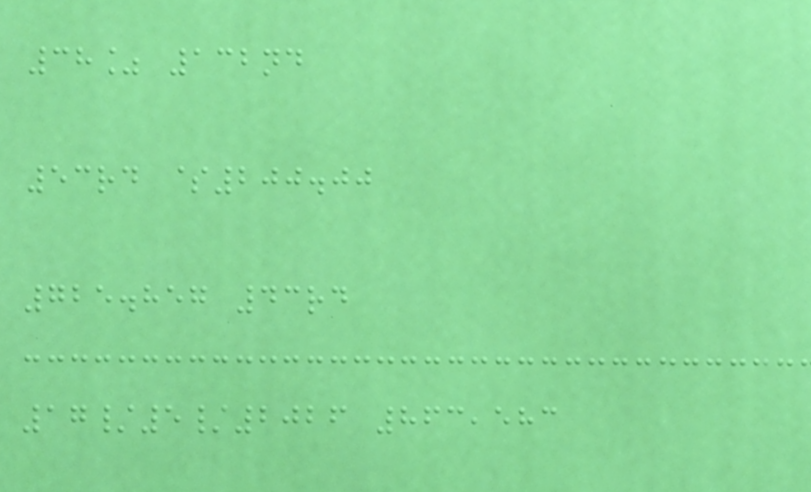38% 132nd
53rd $200.00
725.857 43rd
17/5/2026 863,583
